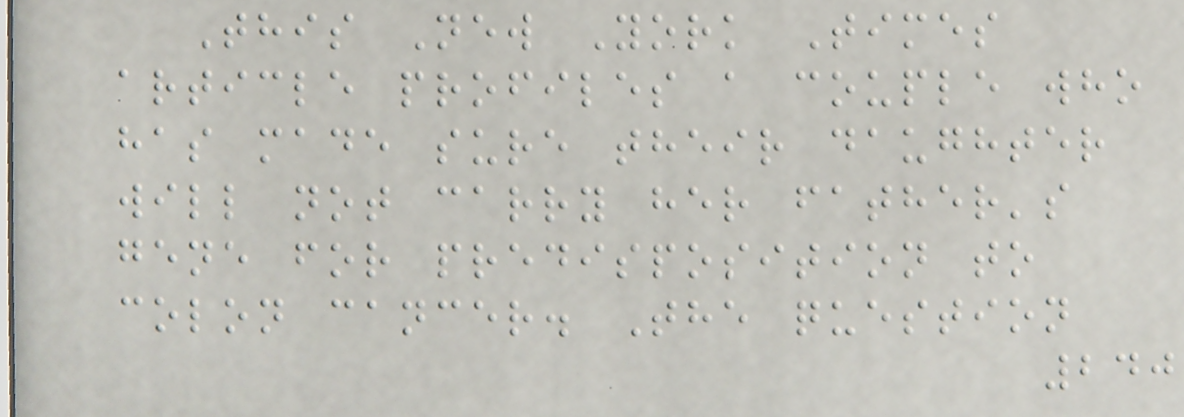This New York Times
article profiles a couple who
has made sure their daughter
will not carry her father's
gene for predisposition to
colon cancer. The question
240
